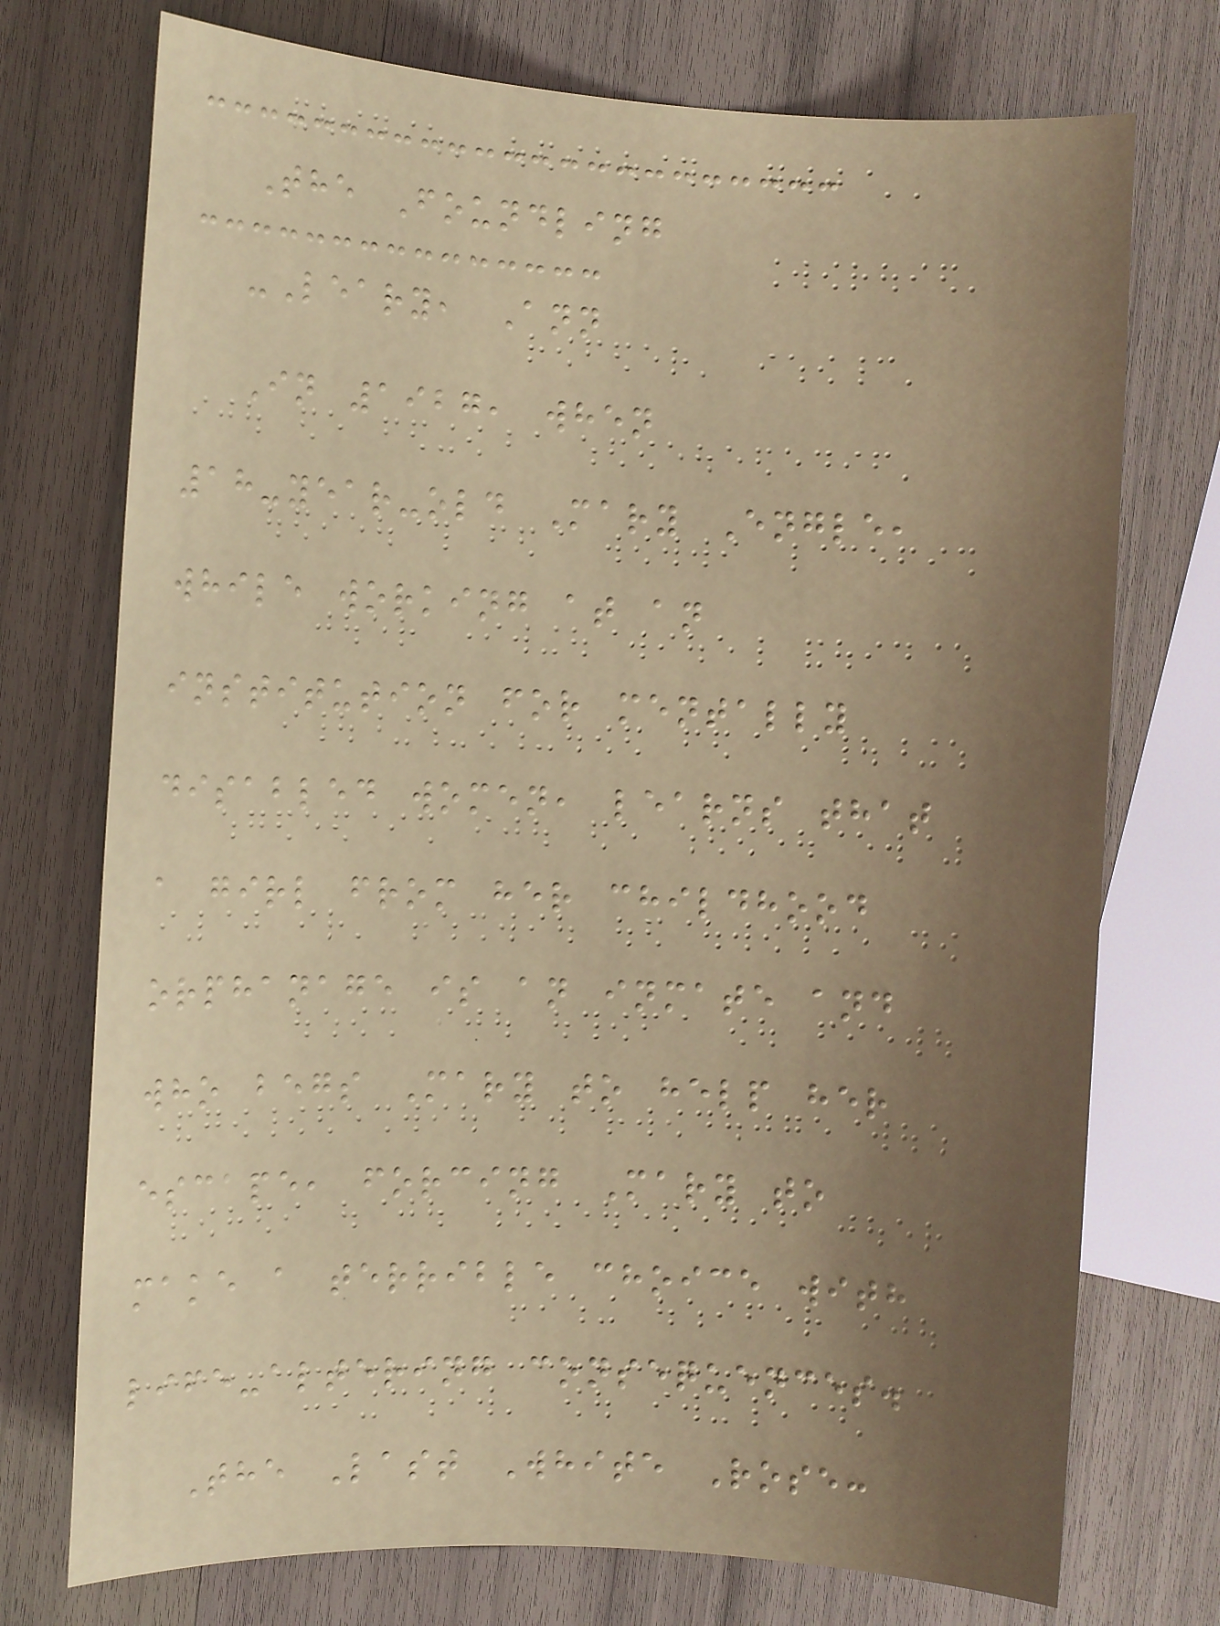The Foundling
-Leary, Ann
In 1927, when
18-year-old Mary Engle,
while working at an
institution for mentally
disabled women, learns that
a girl from her childhood
orphanage is an inmate and
who begs Mary to help her
escape, forcing Mary to
make a terrible choice with
life-altering consequences.
The Last White Rose:
